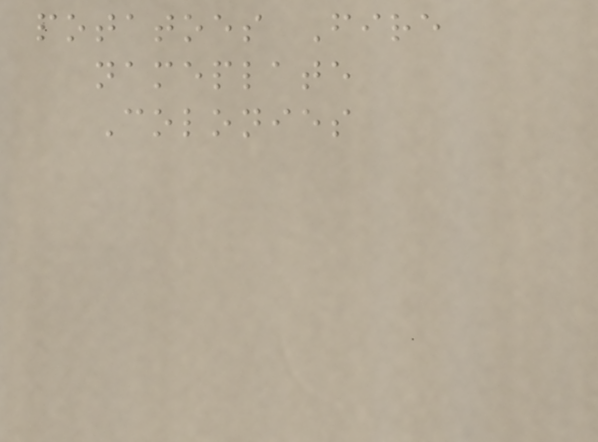potatoes Fire
nameplate
Colonies
